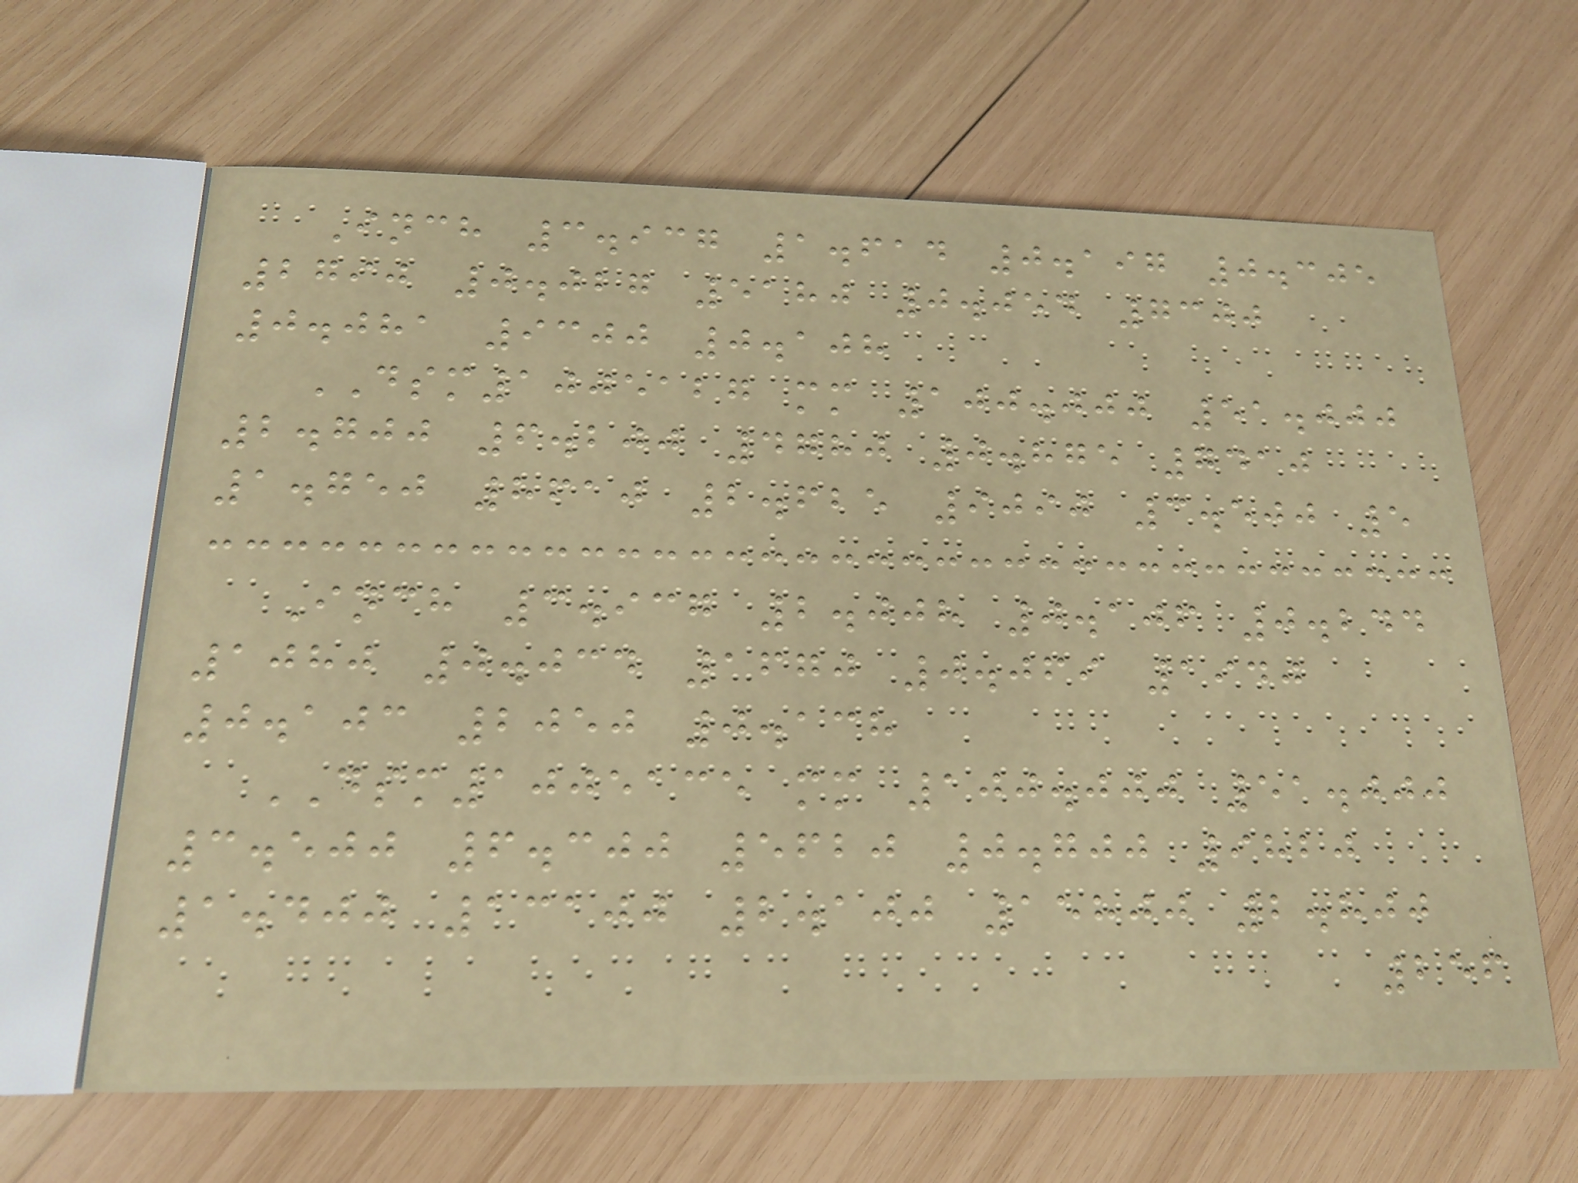Inch 3.937 1.614 0.197 0.305
2790 0.027 5180 0.054 7300
0.081 9300 0.108
DSM1005127 mm 100.000 51.000
2.700 6.200 4780 0.875 7410
1.750 8610 2.625 9090 3.500 5
Inch 3.937 2.008 0.106 0.244
1080 0.034 1670 0.069 1940
0.103 2050 0.138
DSM1005135 mm 100.000 51.000
3.500 6.300 5620 0.700 9820
1.400 13100 2.100 15800 2.800
256
